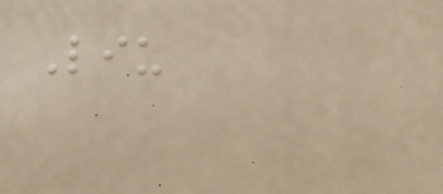Liu
